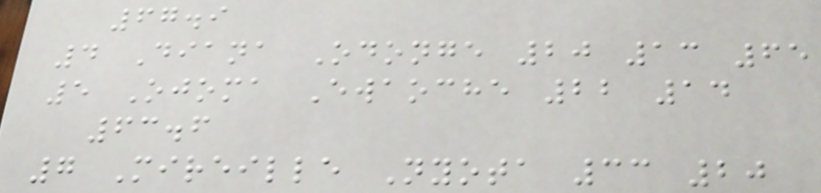67.9
4 Diana Odonge 20 13 65
5 Ojoma Ewaoche 22 14
63.6
7 Mireille Nyota 33 20
